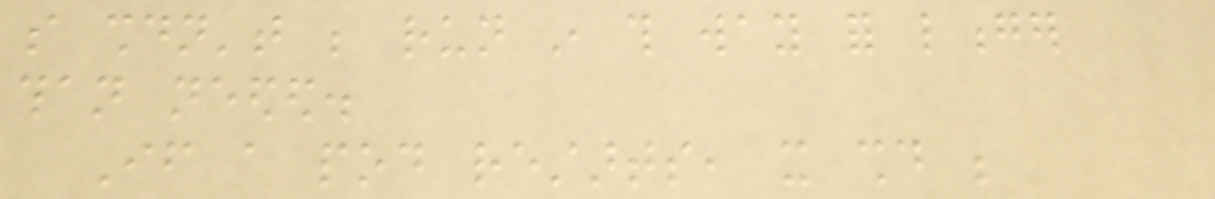so shouldn't be run in this way for longer
than needed.
If a pod restarts, it should be
